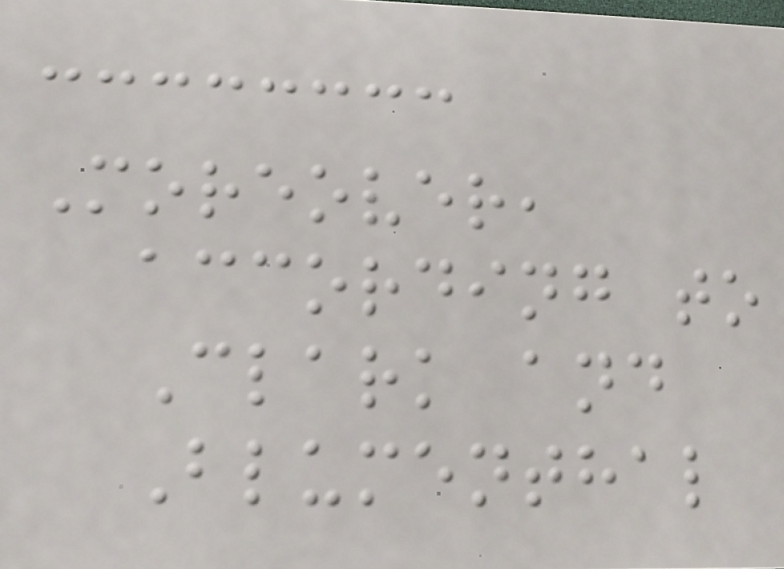Moreover,
according to
Clark and
Blumenthal
